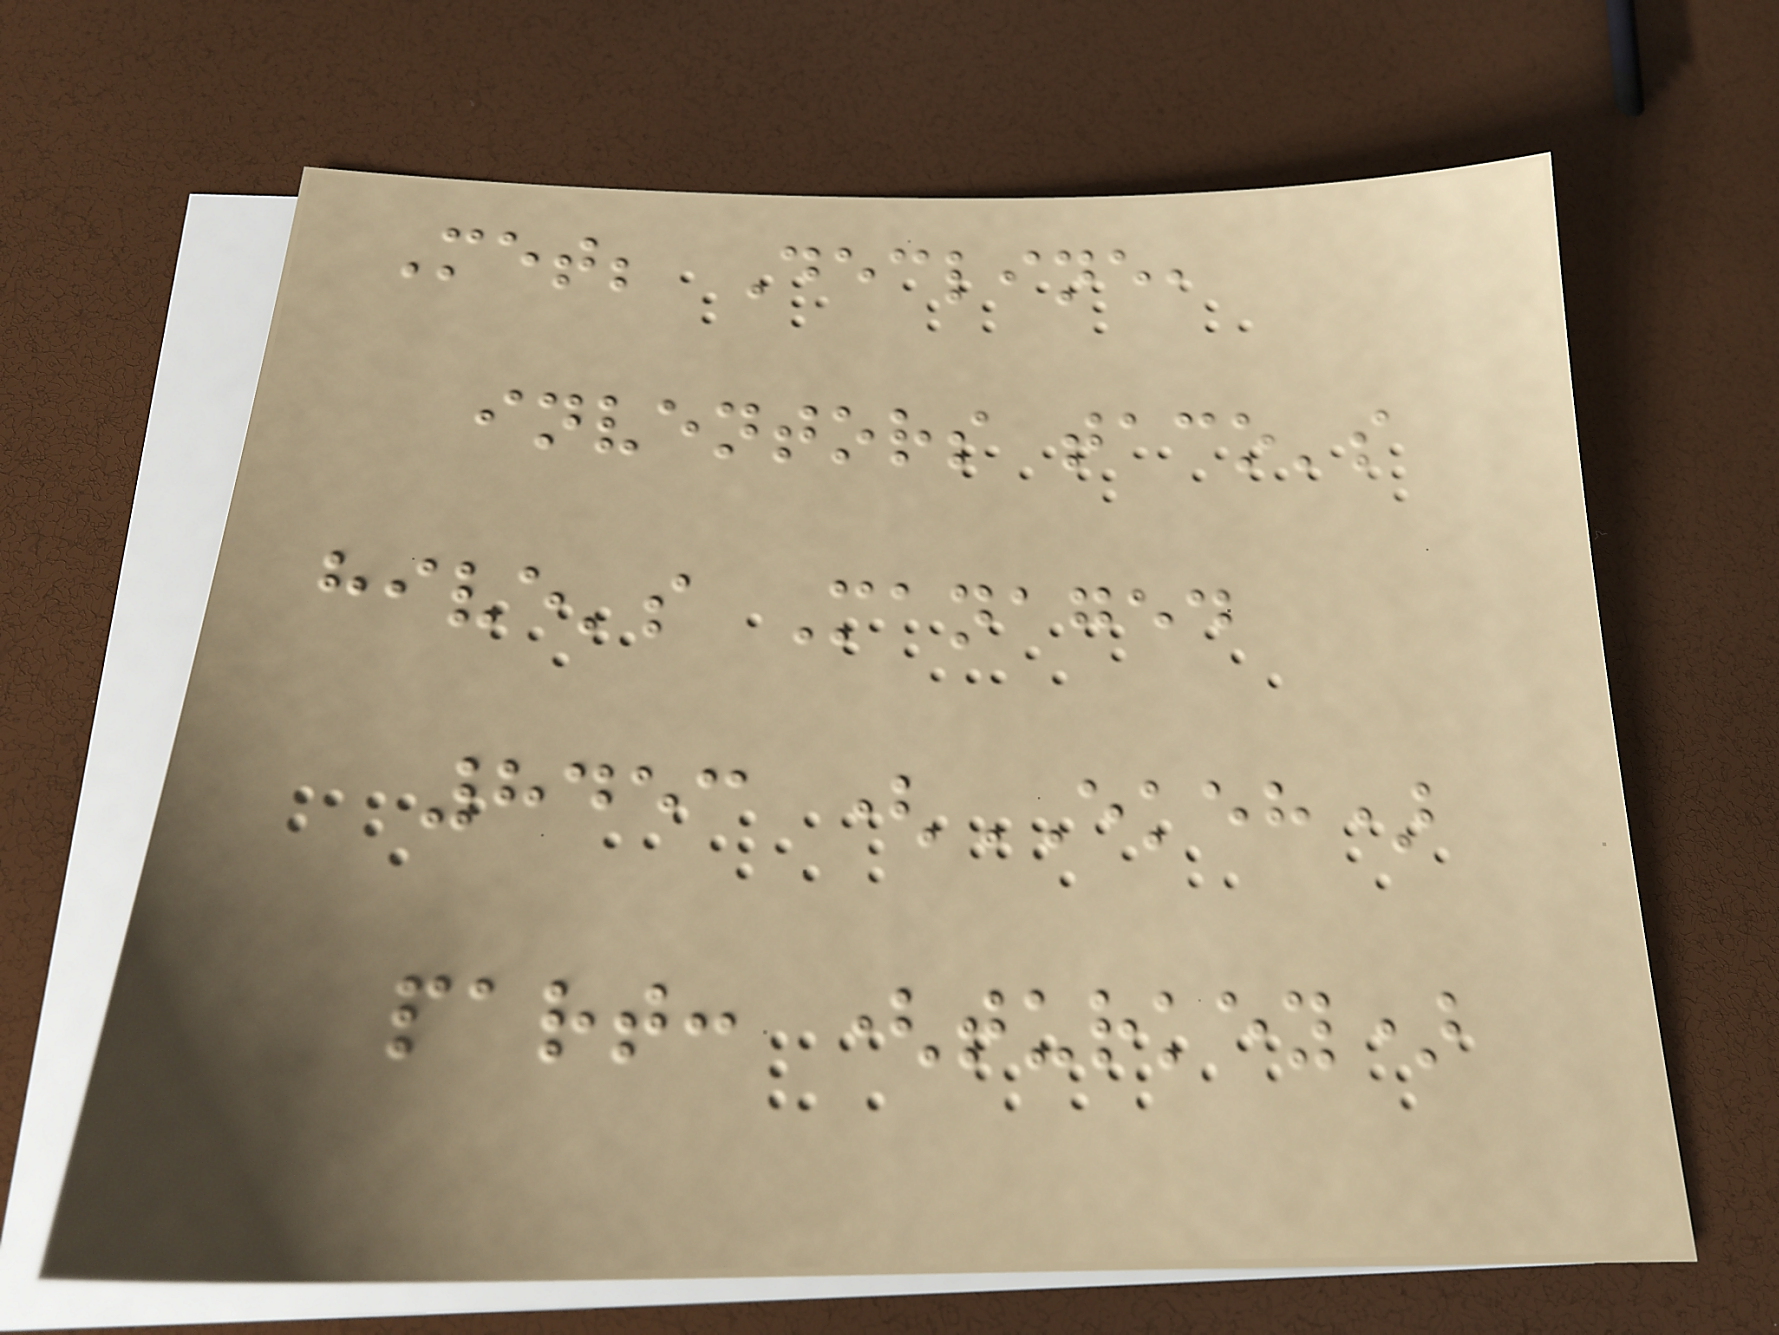Met; Decline,
inventors taco's
hive's Managed
8453 (EKEH)
part: (turkey)
